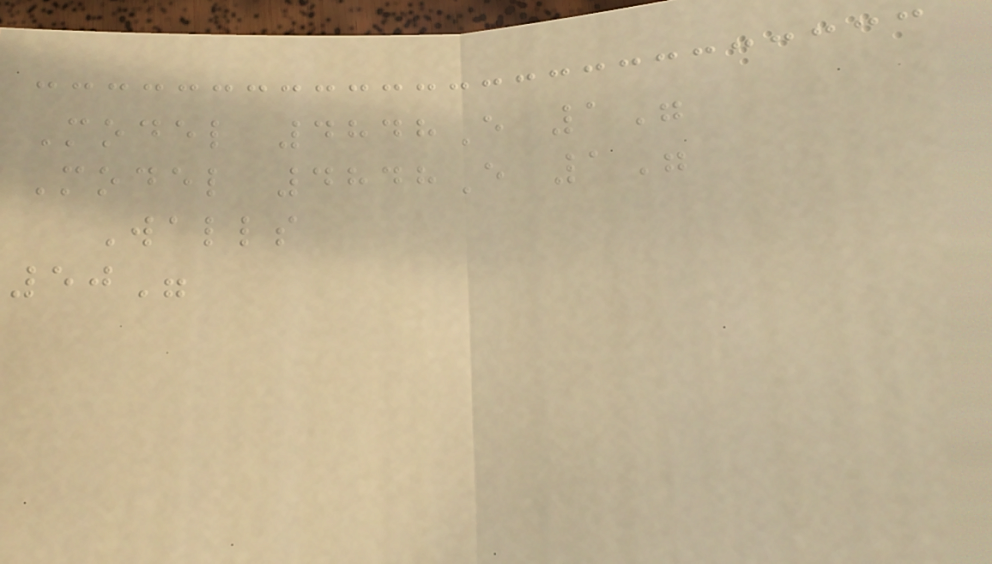Model 4848E 1"
Model 4848E 1"
Walls
50"
